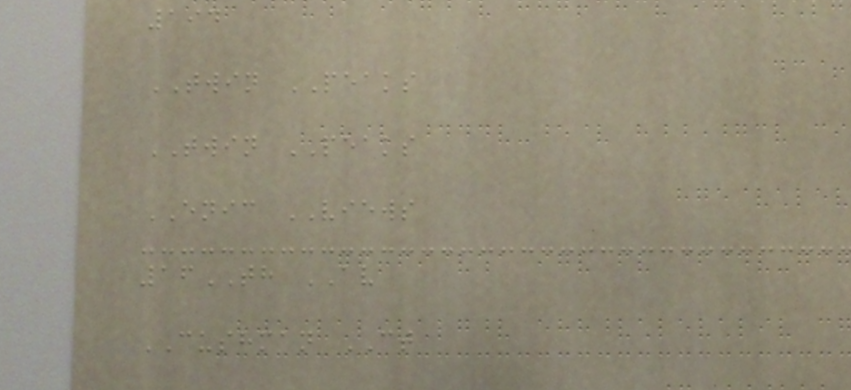194
TWIN PEAKS
TWIN PEAKS
ENIC VIEWS
16TH AV
CUSHMAN CT
